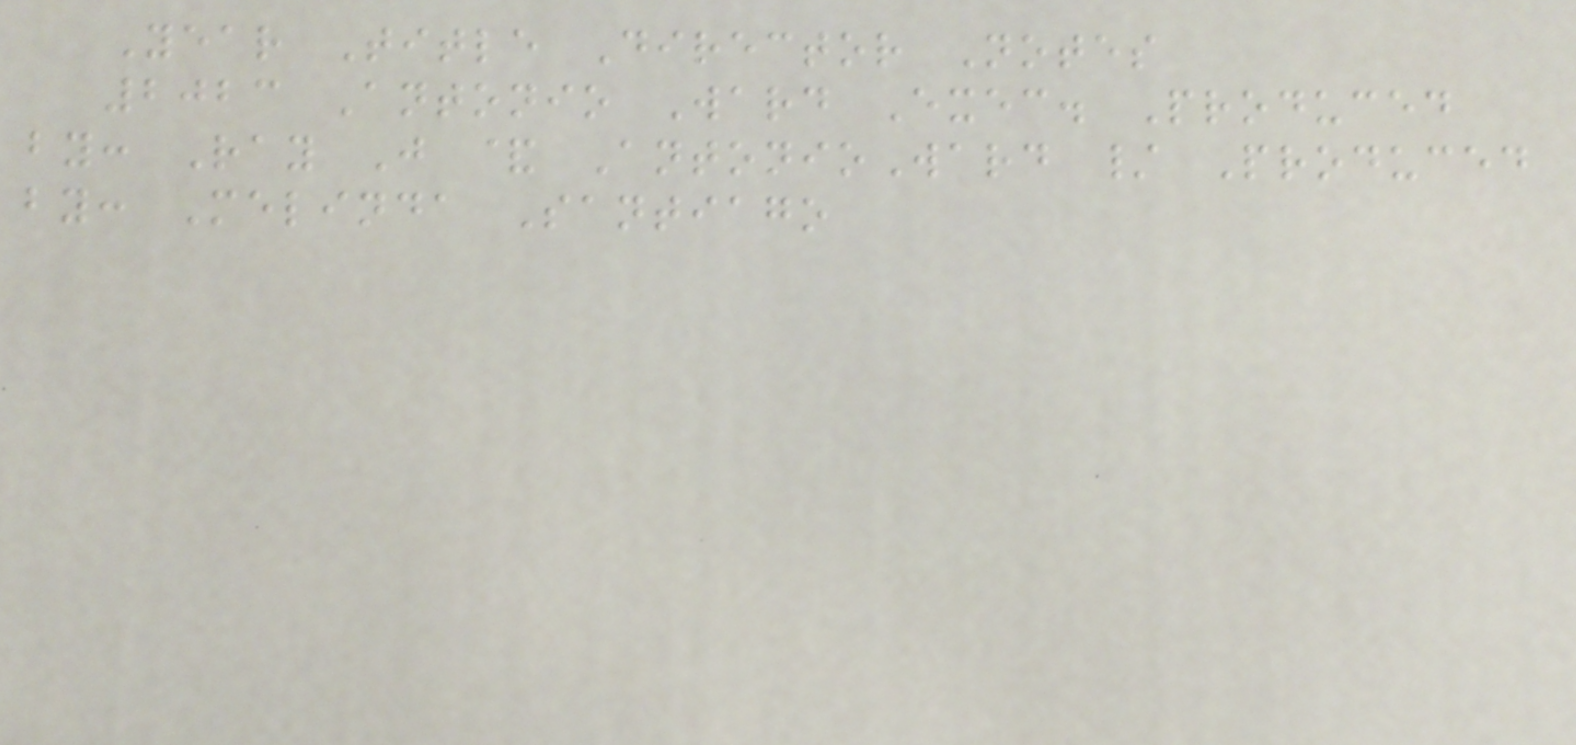Year Title Director Notes
2023 Antonio Ward Exec. Produced
by: Ray J & AntonioWard / Produced
by: Melinda Santiago
